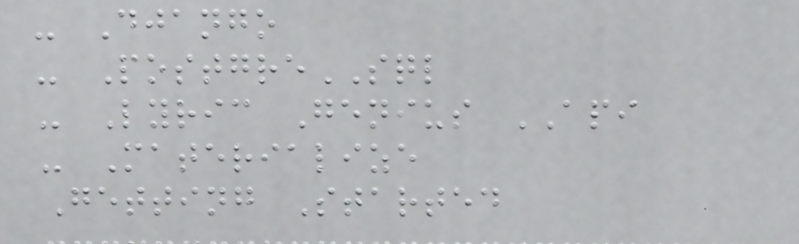- Django
- PostgreSQL
- Lyric Genius API
- Materialize
Getting Started
